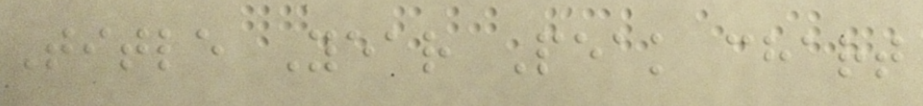Title Year Peak chart
